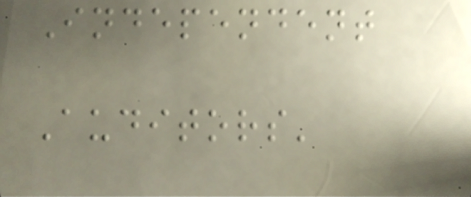Independent
Auditors'
